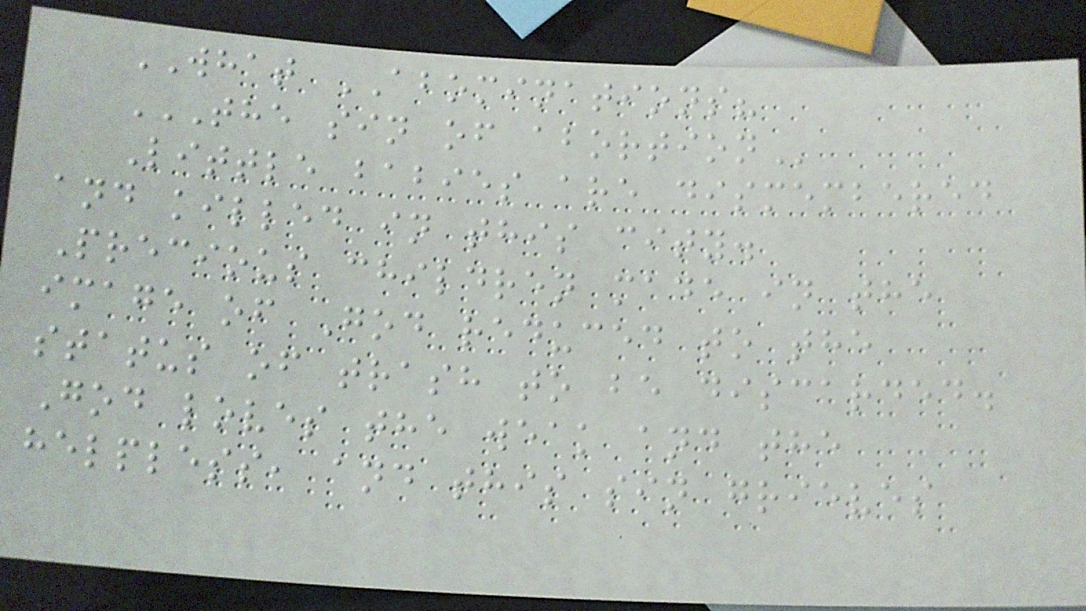WHAT ABOMINATIONS?
THE SIN OF ABORTION
Little babies are dismembered
and killed in this city.
Precious children made in the
image of God reduced to the
status of trash to be discarded.
God loves the weak and the
helpless, and this sin grieves
